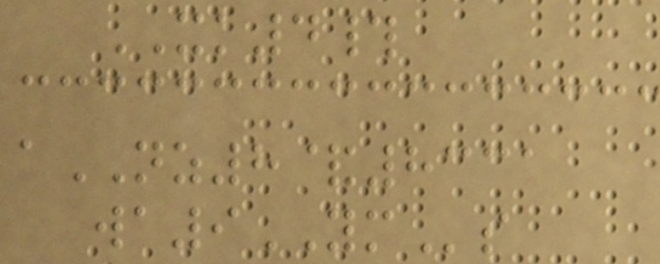XK4#
aNZ8&8331
wa9YMs
